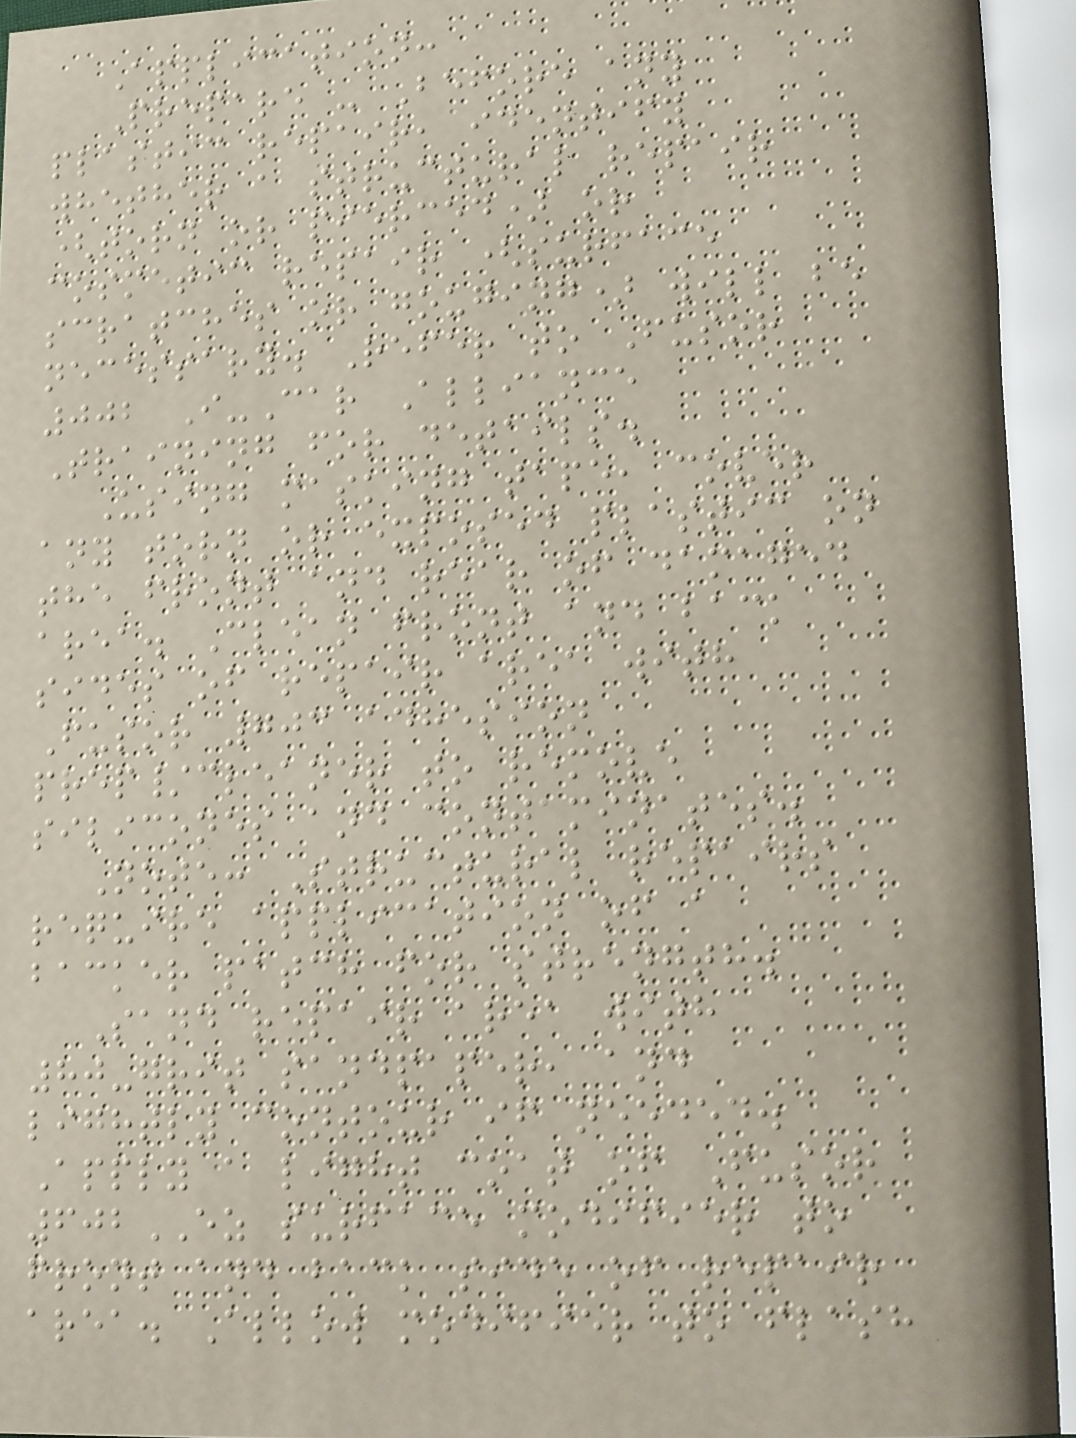Application:
Prepare - Before any
plastic repair, identify
whether a structural repair
(torn or pierced) or
cosmetic repair (surface
scratches or gouging) will be
necessary. Refer to Fusor
002 I-Car Alliance
Training for details.
Using masking tape, cover
any torn or exposed plastic on
the front and rear of damaged
area. Clean front and back
sides of repair area with
Fusor 703 adhesion
prep/cleaner to remove
silicones and contaminates.
Note: Structural repairs
require application of a
backer patch for strength.
Sand repair area with
80-grit sandpaper, and
lightly contour if needed.
Apply a light coat of Fusor
602EZ surface modifier to
front and back side of repair
area. Allow modifier to flash
